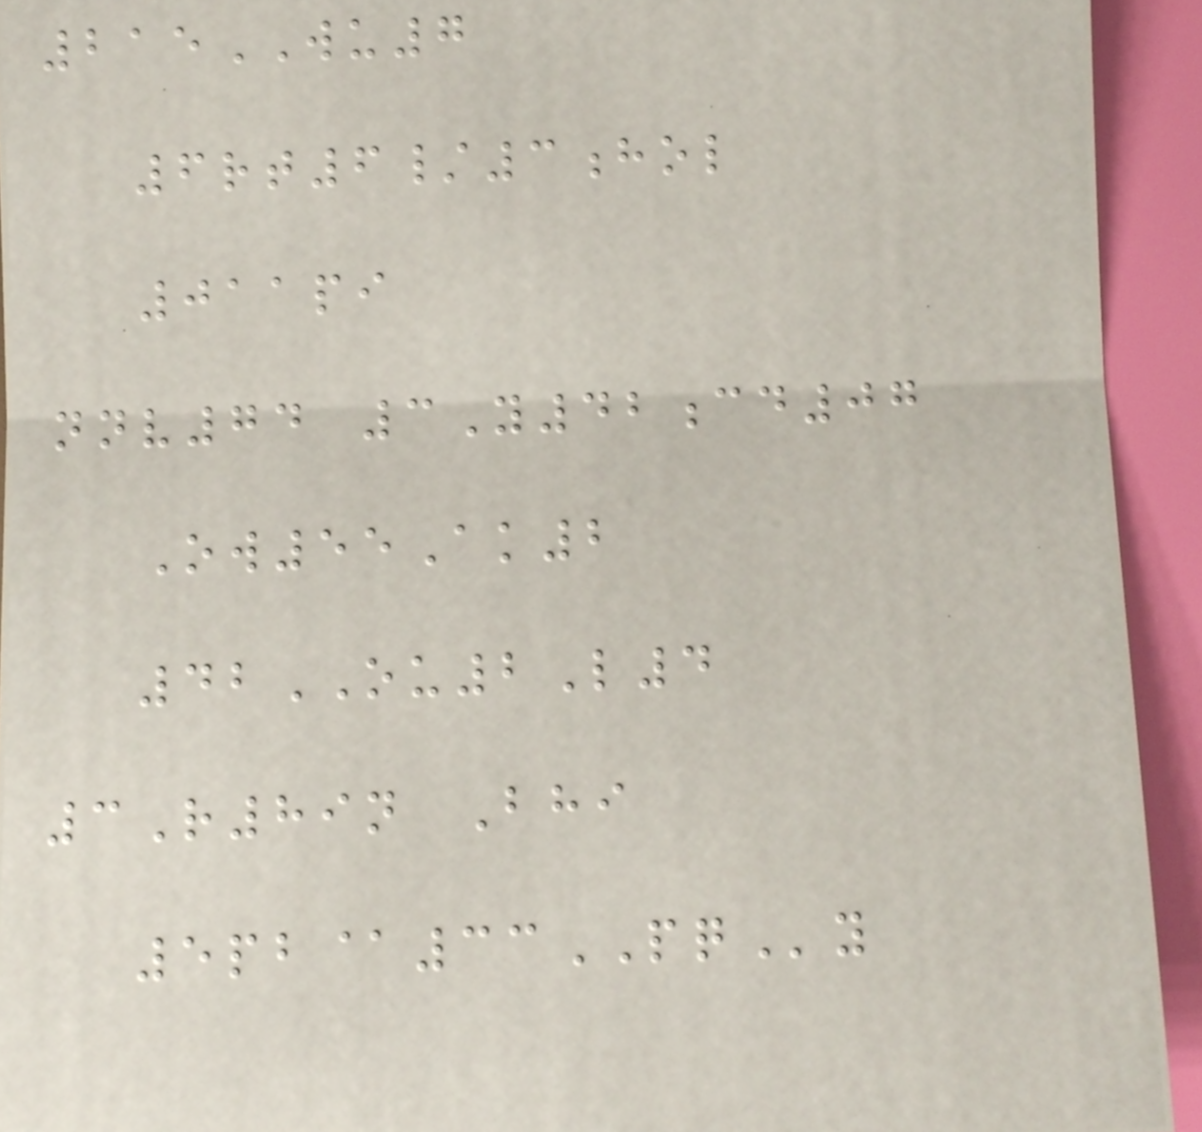215WU7
6rt6/3hol
011pi
nnv74 3Y42cd07
Ow55Ak2
42OU2L4
3R89n Bhi
5pb@33PQy
